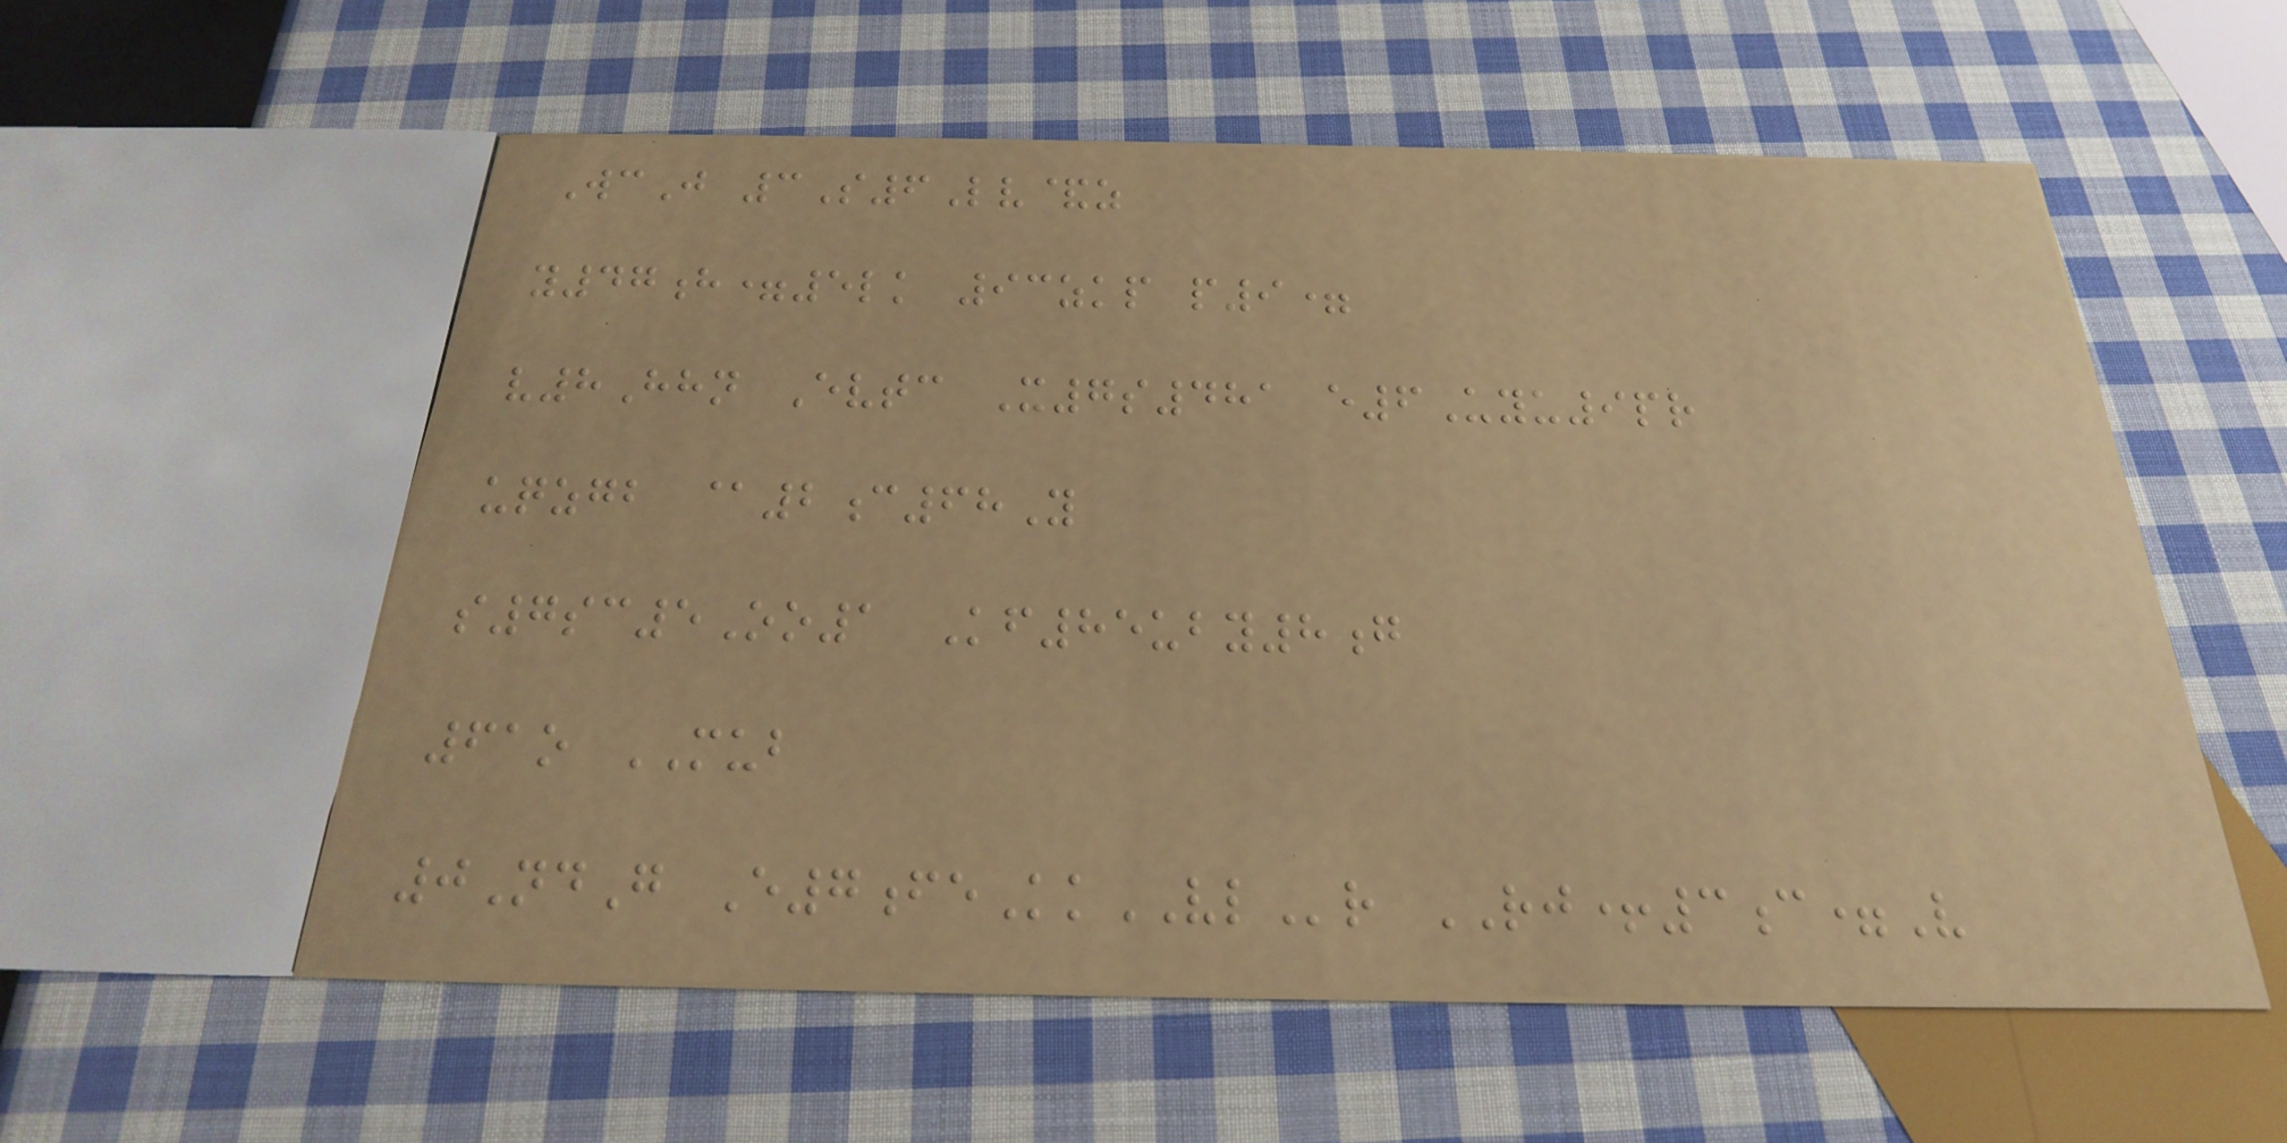WcJ 3S6Lv&z
y47h=5lk 93zkp p9=
v8Hhn Evtc X7s481 e6Uyu9pr
uqzgb @2c68Y
s7sc5Oo1 Kf85uby8g
61o MUB
0NdG E7feKkVLr RJ+3c=V
